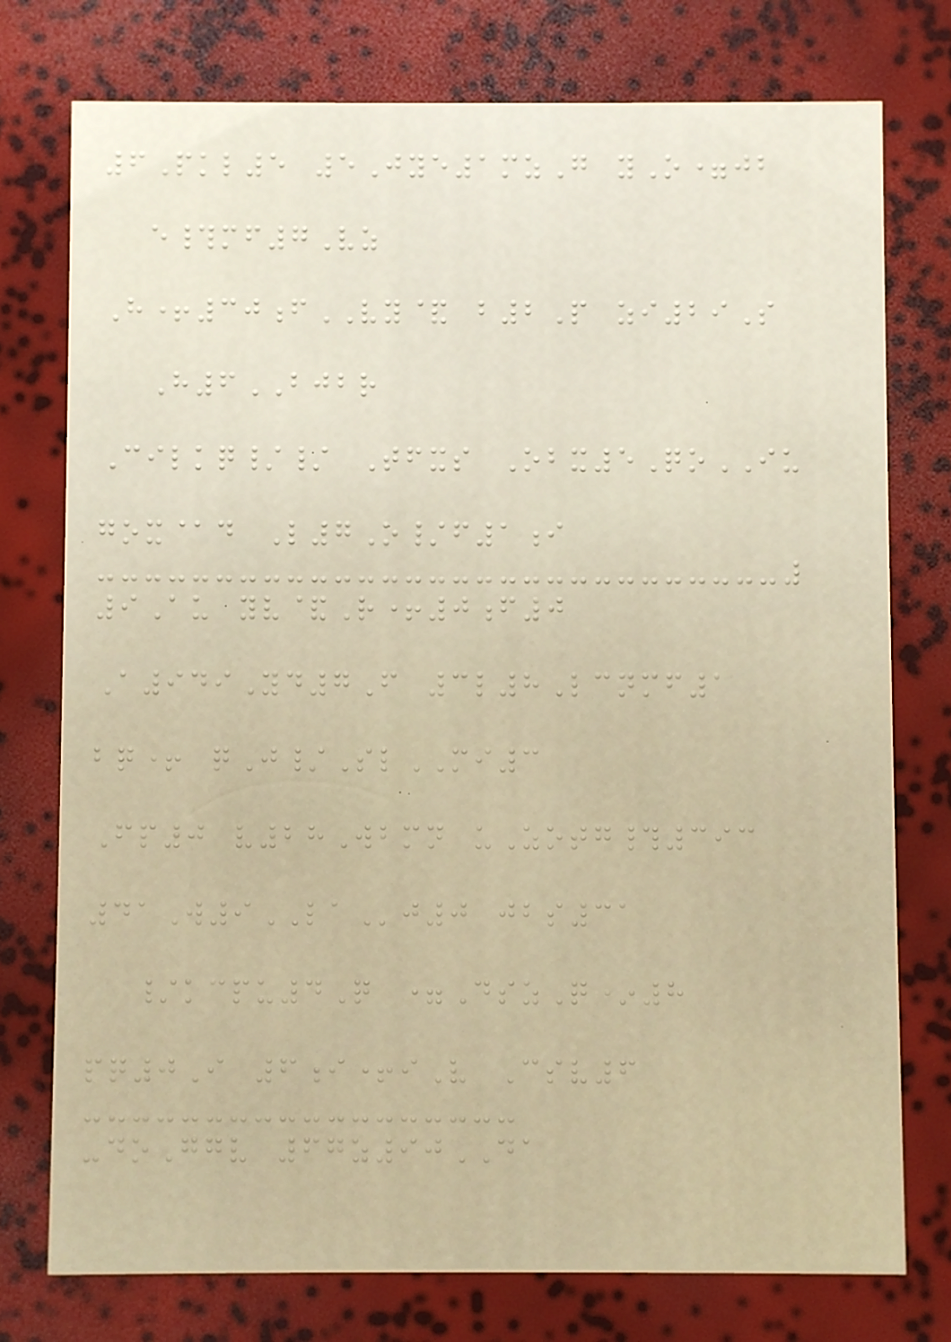6Pkl5 5Jye1mzG yO=jb
e#mf7Vz
H+30fVY& b2P zi29S
H6BJBR
Cilkq// Tfxs Obx5QoIU
gox@d L7O/f1i
9Au yv&R+0f0
A949Yd7F 3l8Lcnmf1
bq+ qJ/SlMI3
Fp0 v28Wbmn uZotg#393
41W9LAj0 jbs31
/kcpu4Q =DszQ*8
pq0I 6i+iV Csv6
-doGgv 67z90DA
